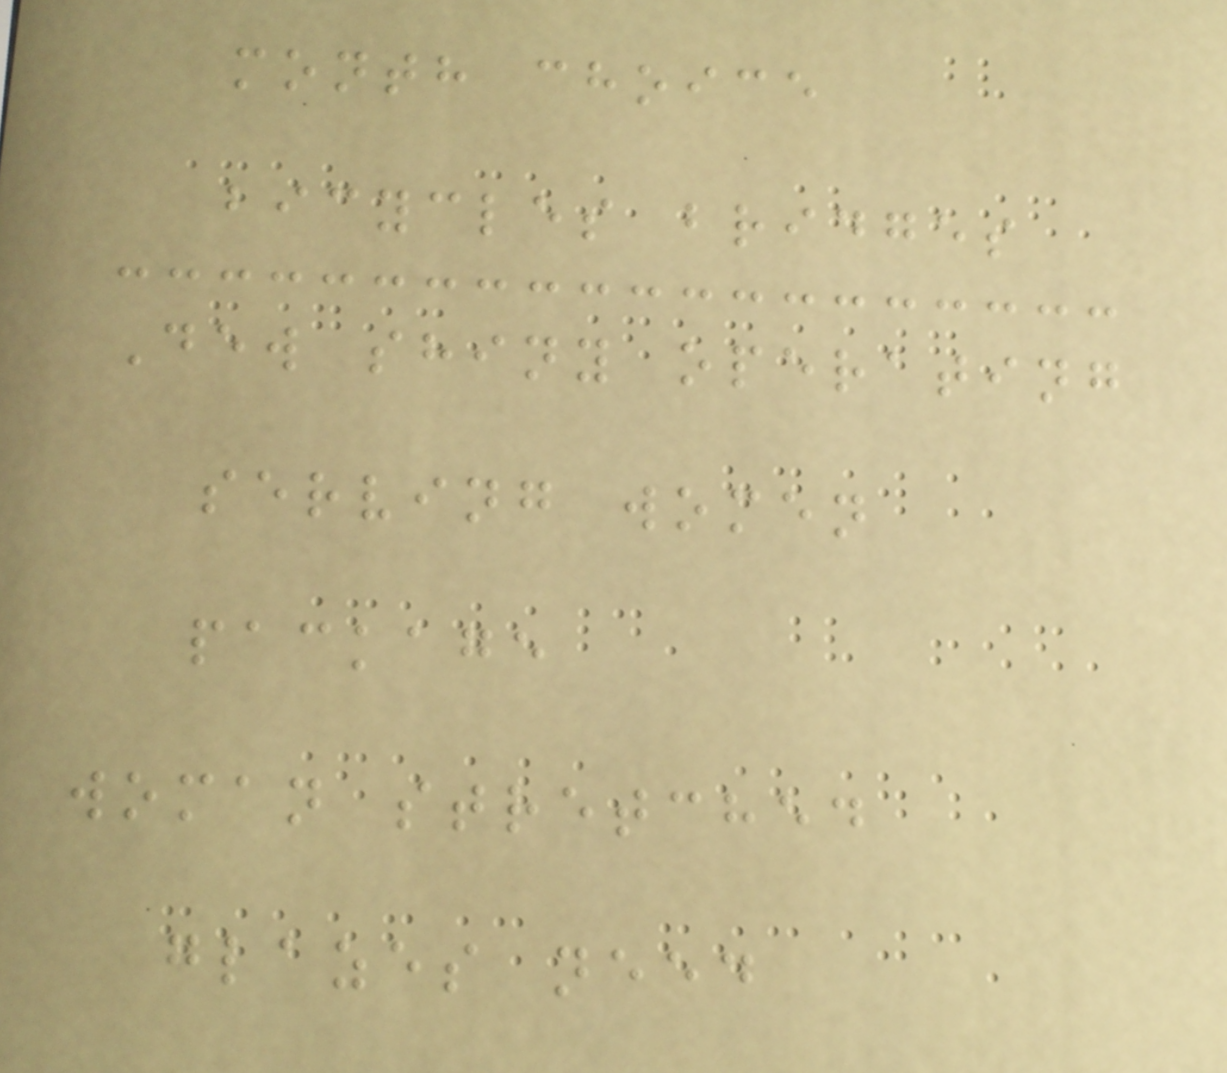month choice
bicycles bridges
Dew shiny operating
serving women
package
woman stretched
glazes need
